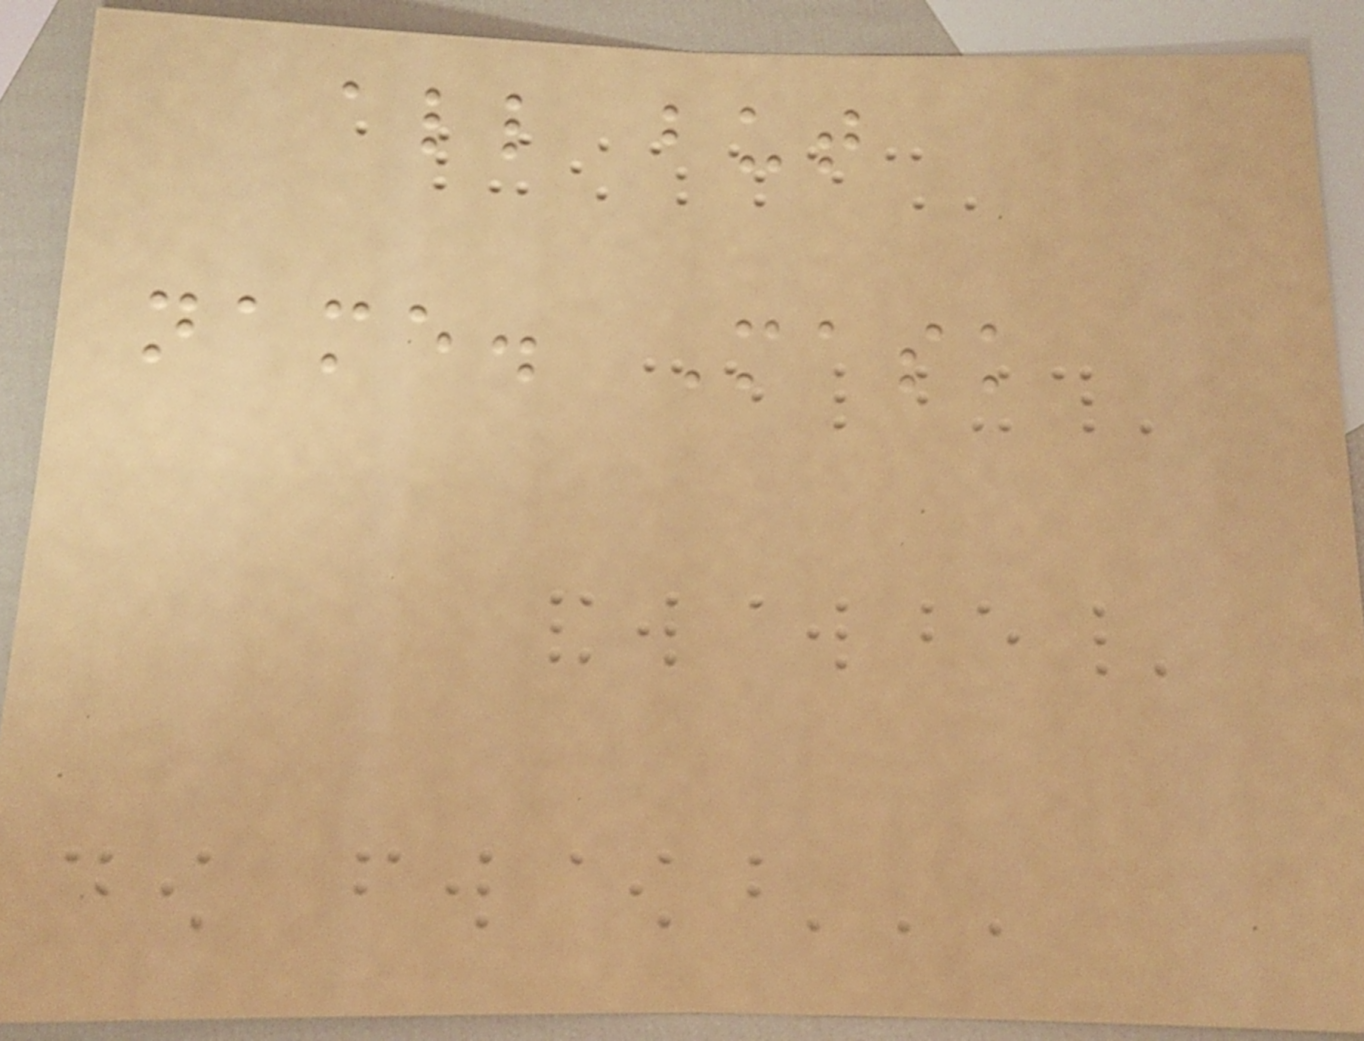all but
name. Mask
